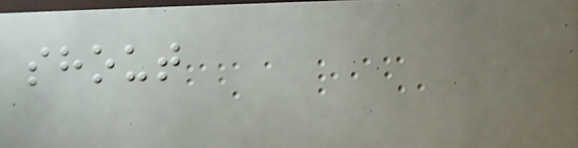shout
